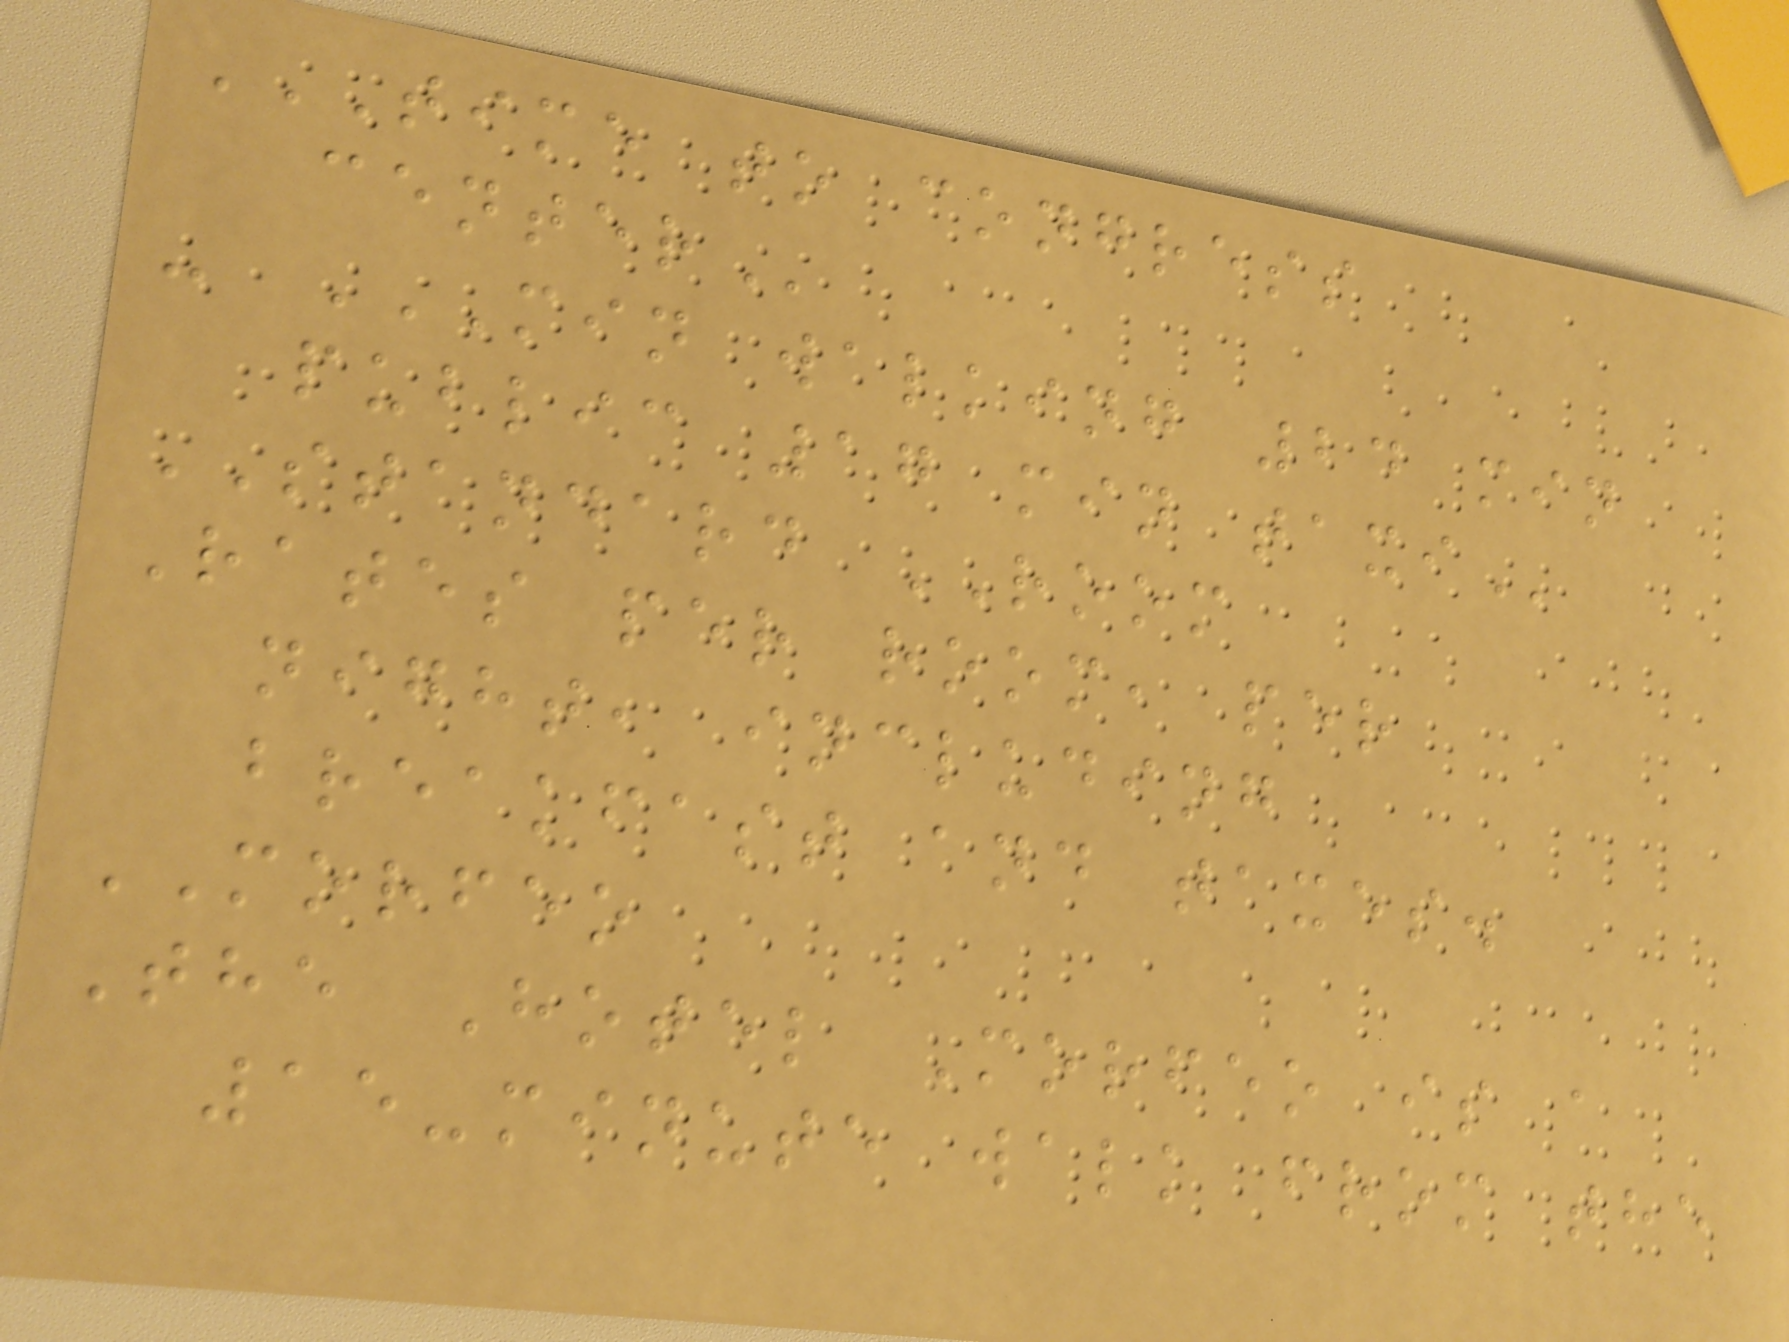TIME TO CONGRESS
CENTER
- MIN WALKING 24 MIN
PUBLIC 17 MIN TAXI
STANDARD ROOM
Rates per room, per
night, including
breakfast and taxes.
MORFEO
The Hotel Morfeo is a
15-minute walk from the
